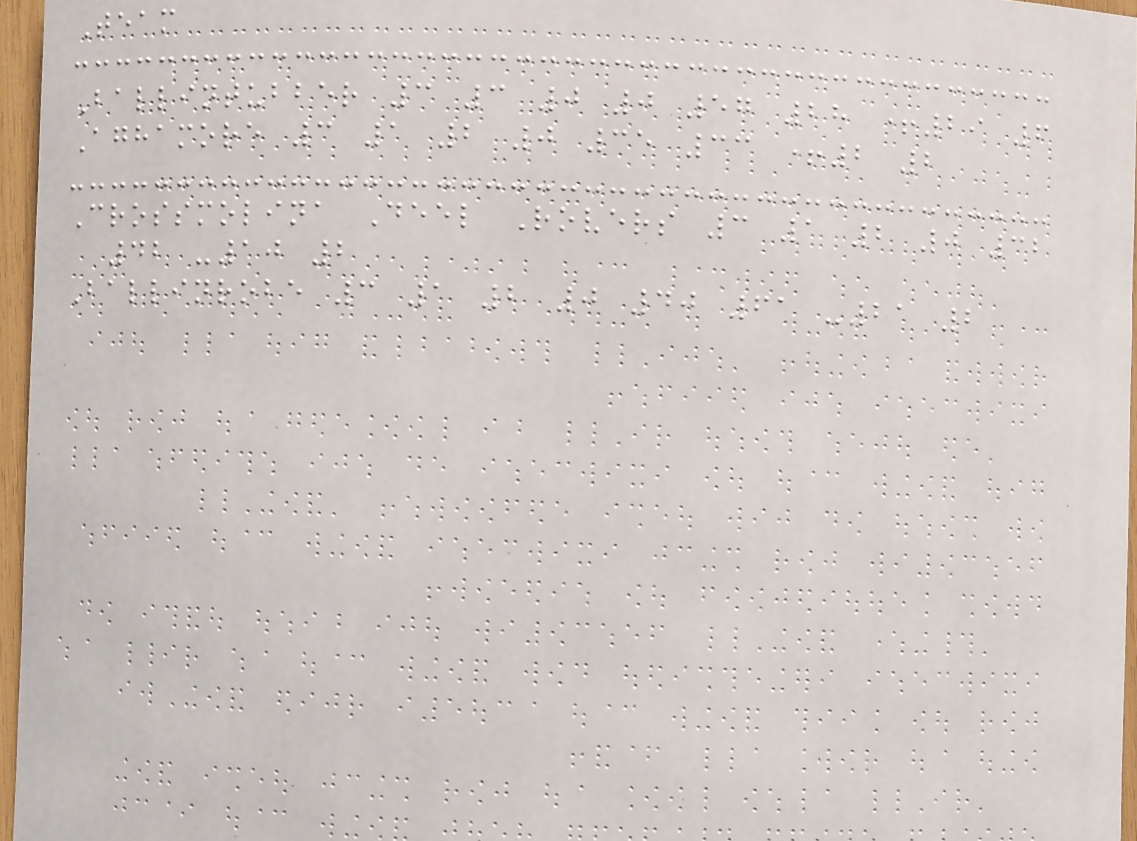Team
Ballintubber 3 3 0 0 57 28 +29 6
Aghamore 3 1 2 0 35 33 +2 2
Crossmolina Deel Rovers 3 1 2 0 32
42 -10 2
Ballinrobe 3 1 2 0 40 61 -21 2
